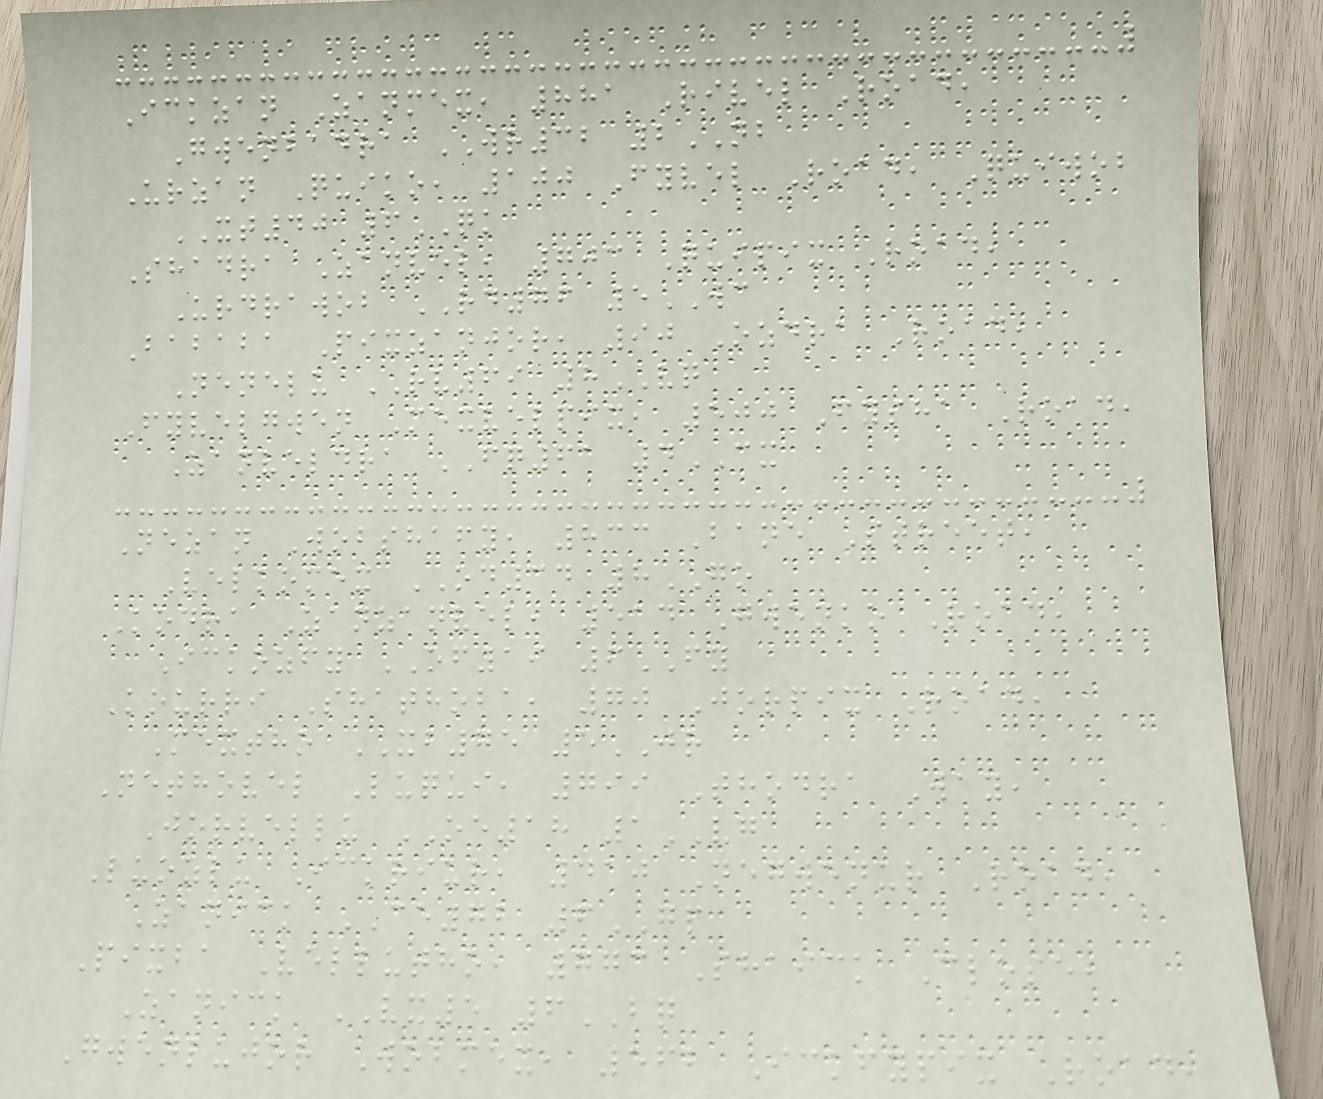Ickzan Zanmex, 881 Rivel Road,
Gwenbadra WR32 2NB
Urzan Quiko, 100 Fyvel Road, Quiwob
XT40 6QK
Shadra Zanvel, 703 Quipix Road,
Urdrawob RD76 5WC
Bababa Pixzanjor, 90 Ozdra Road,
Nenelu RV69 8VQ
Fyvelgwen Mexvelpix, 500 Fysha Road,
Zanveldra FQ61 4CX
Nezan Wobshafy, 833 Bane Street,
Velkomex OD34 8GO
Kodra Zanzanvel, 514 Gwenko Road,
Ickozfy OF19 6FY
Kourri Shathoba, 70 Jorpix Road,
Mextho XB75 5JR
Nethovel Luqui, 799 Thodra Way,
Jorvellu OE18 1VG
Luozlu Ickriur, 410 Negwenur Road,
Zanick CE72 6GP
Pixba Vellutho, 773 Shaick Close,
Zanick VX5 6BQ
Gwenlujor Wobmex, 562 Ickfypix Road,
